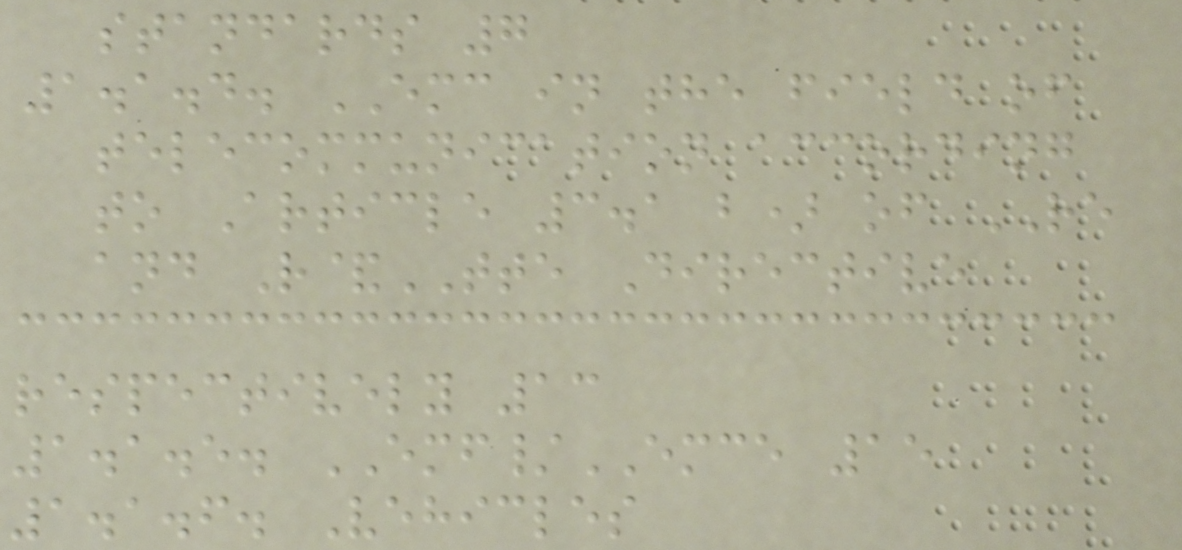standards 7
1.1.4. EMC in the field of
telecommunication according
to Article 3.1 b) of RE
and R&TTE Directive
respectively 13
1.1.5. EMF/EMCE 15
1.1.6. Vehicles
